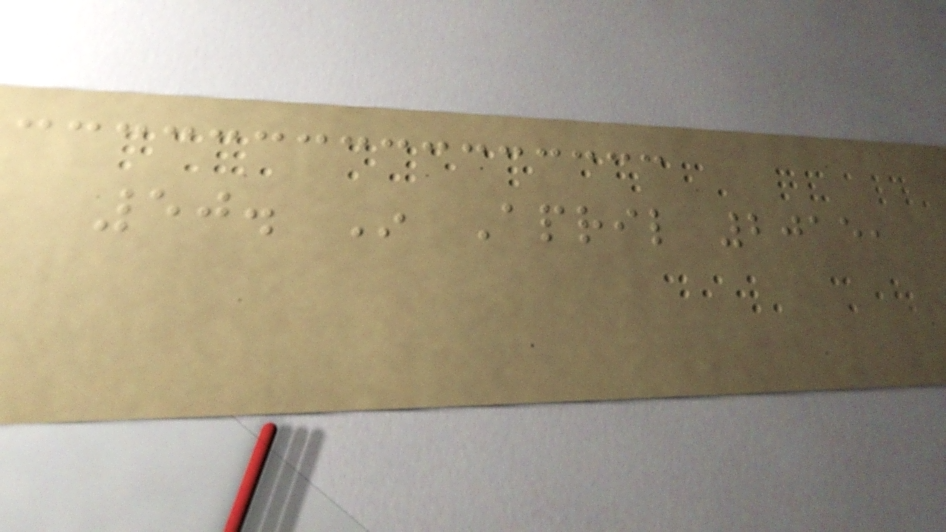50. In April 2015,
